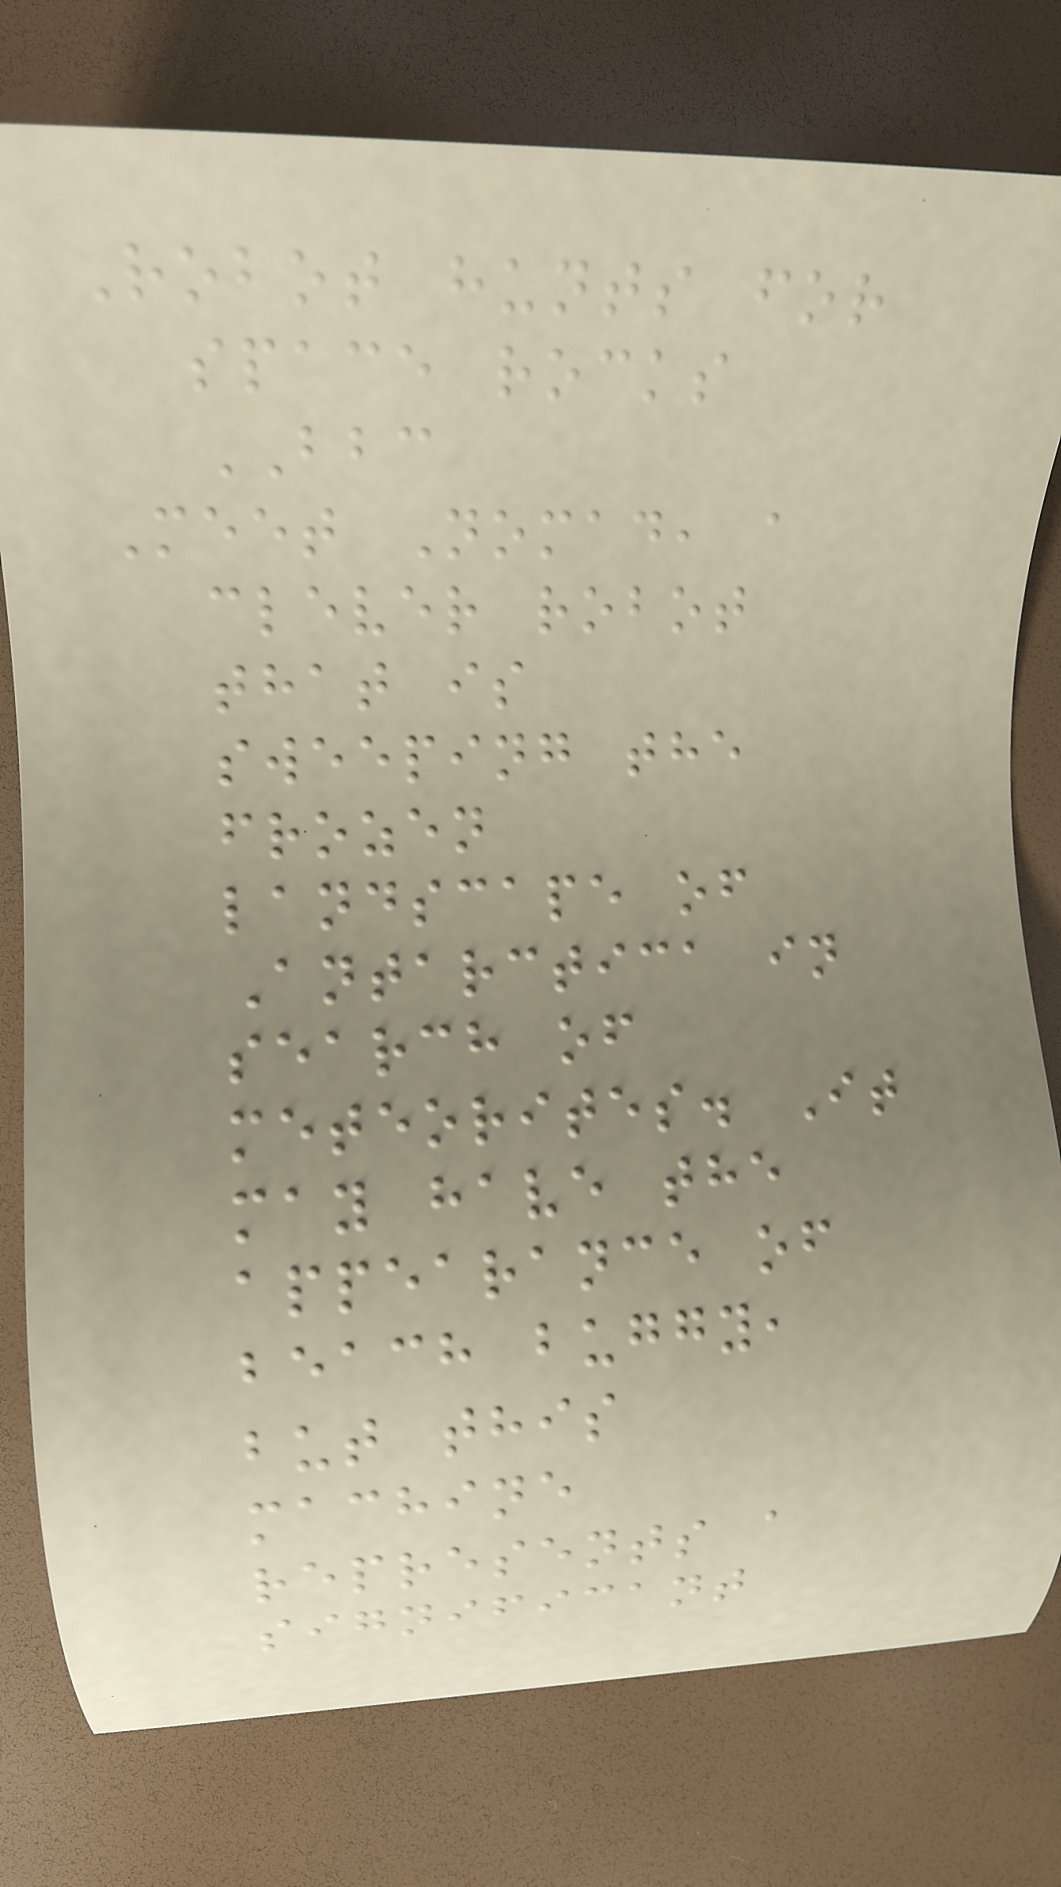Robot hunts for
space rocks
BBC
Meet Nomad, a
clever robot
that is
sweeping the
frozen
landscape of
Antarctica in
search of
meteorites. It
may have the
appearance of
beach buggy,
but this
machine
represents a
significant
